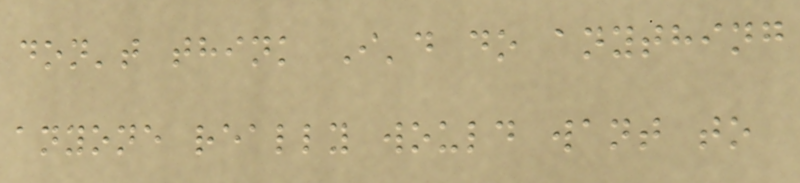don't think I'd do anything
anyone really would want to
